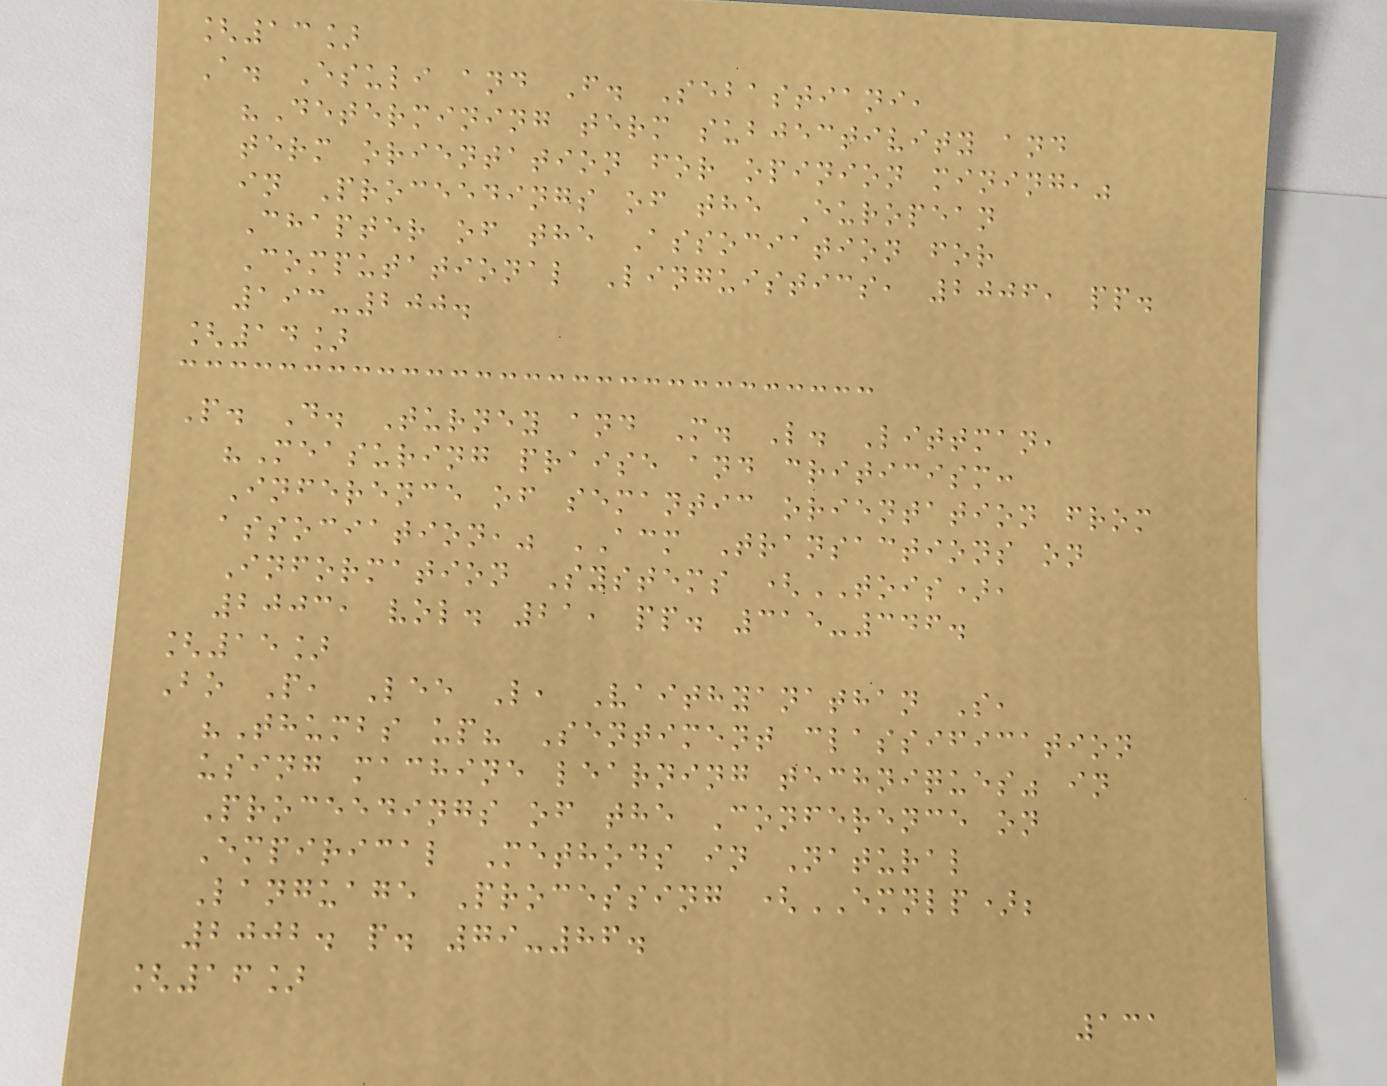[13]
A. Esuli and F. Sebastiani,
"Determining term subjectivity and
term orientation for opinion mining,"
in Proceedings of the European
Chapter of the Association for
Computational Linguistics, 2006, pp.
193-200.
[14]
P. D. Turney and M. L. Littman,
"Measuring praise and criticism:
Inference of semantic orientation from
association," ACM Transactions on
Information Systems (TOIS),
2003, vol. 21, pp. 315-346.
[15]
Bo P, Lee L, Vaithyanathan S,
"Thumbs up? Sentiment classification
using machine learning techniques" in
Proceedings of the Conference on
Empirical Methods in Natural
Language Processing (EMNLP);
2002. p. 79-86.
[16]
131
